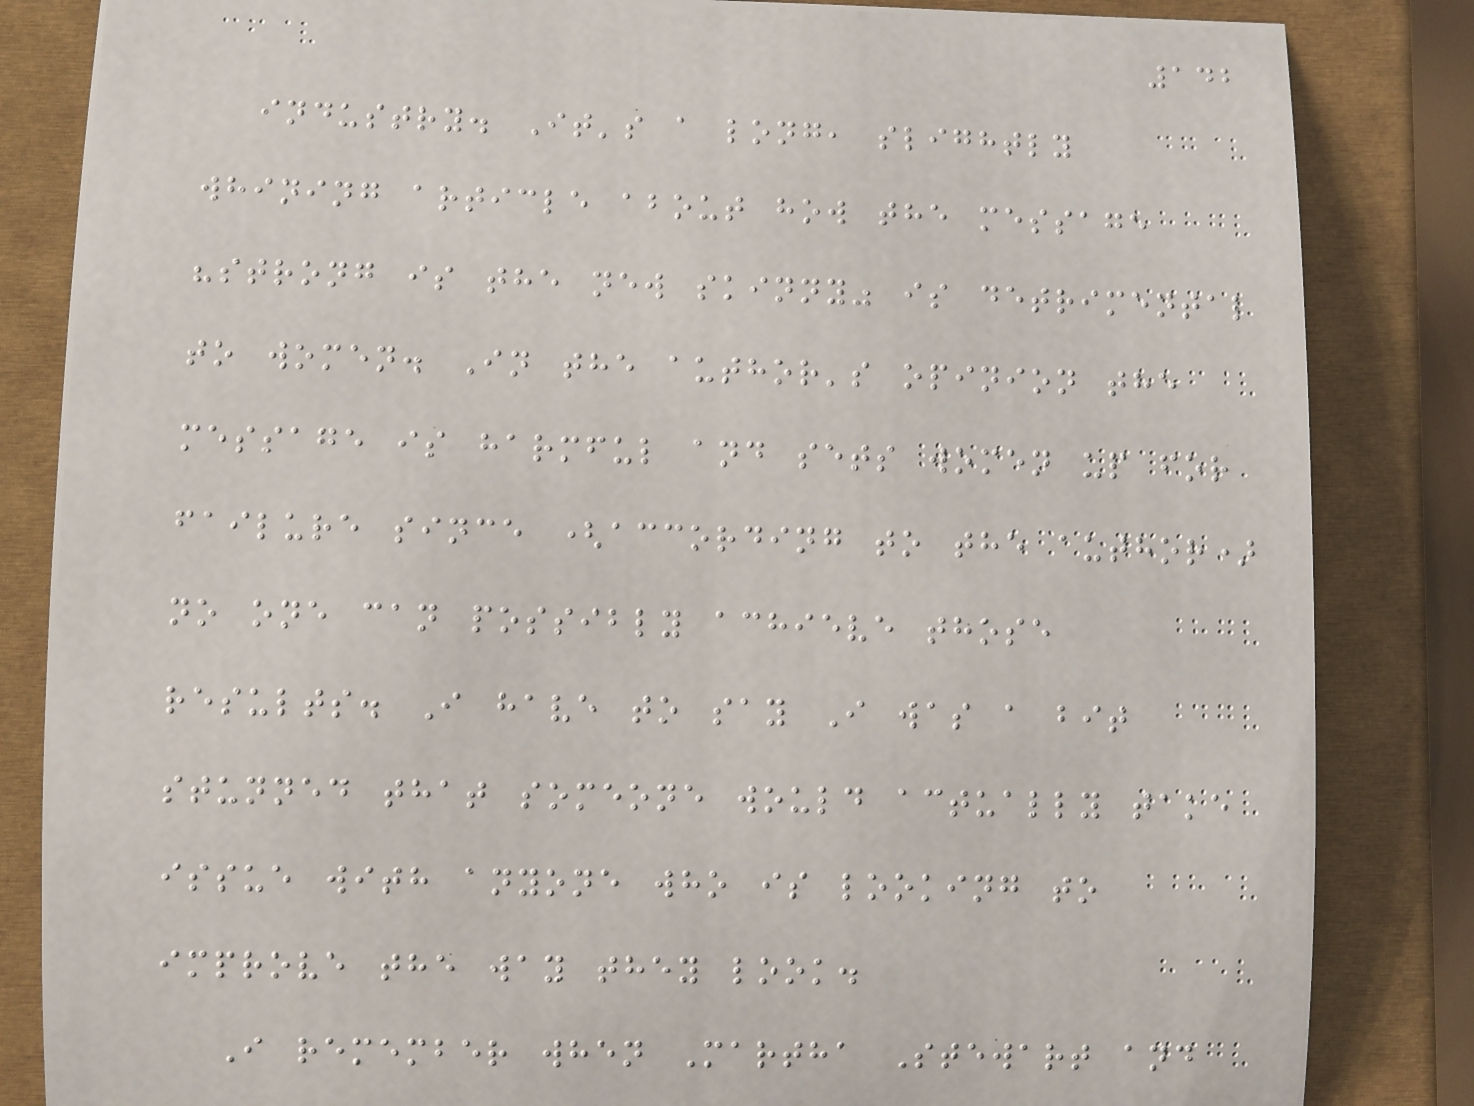142
industry. It's a long, slightly
whining article about how the message
"strong is the new skinny" is detrimental
to women. In the author's opinion the
message is harmful and sets women up for
failure since (according to the author)
no one can possibly achieve those
results. I have to say I was a bit
stunned that someone would actually take
issue with anyone who is looking to
improve the way they look.
I remember when Martha Stewart and
